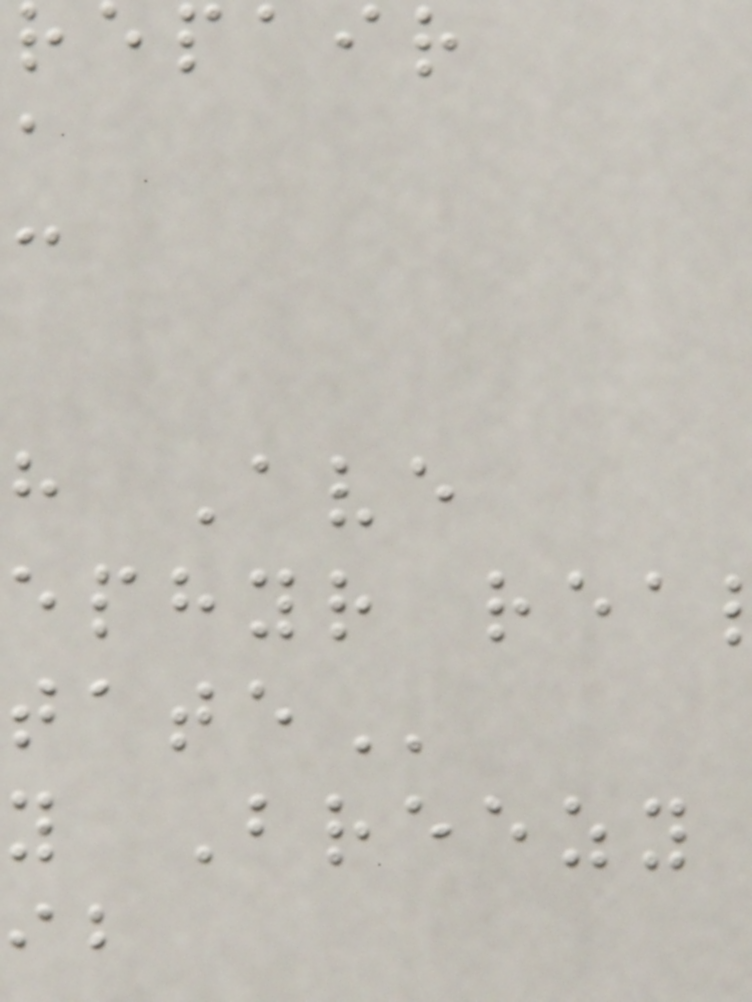pair
h Ave
ephyr
y Breezy
